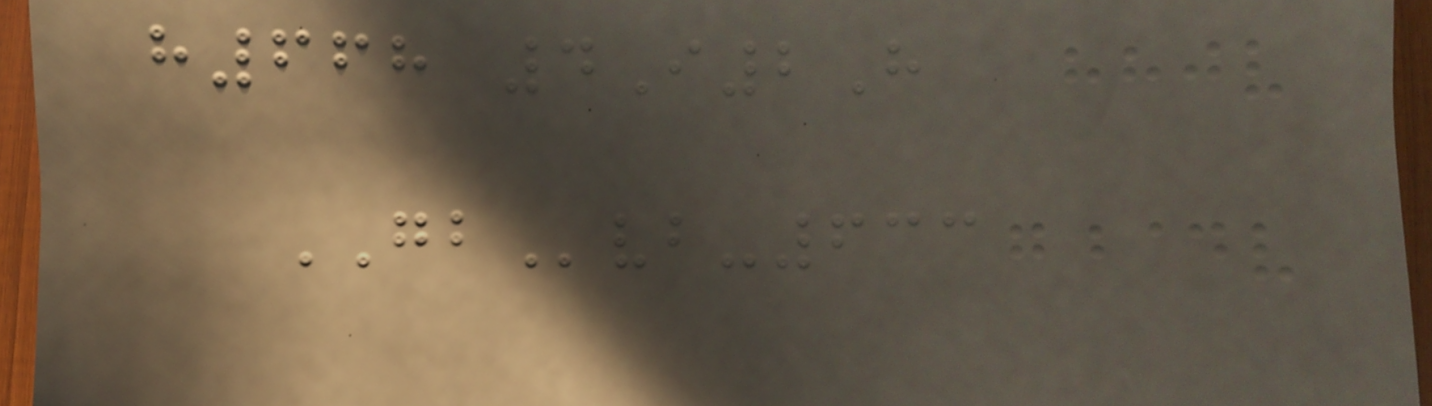h668 4I2H
GBvb-633
